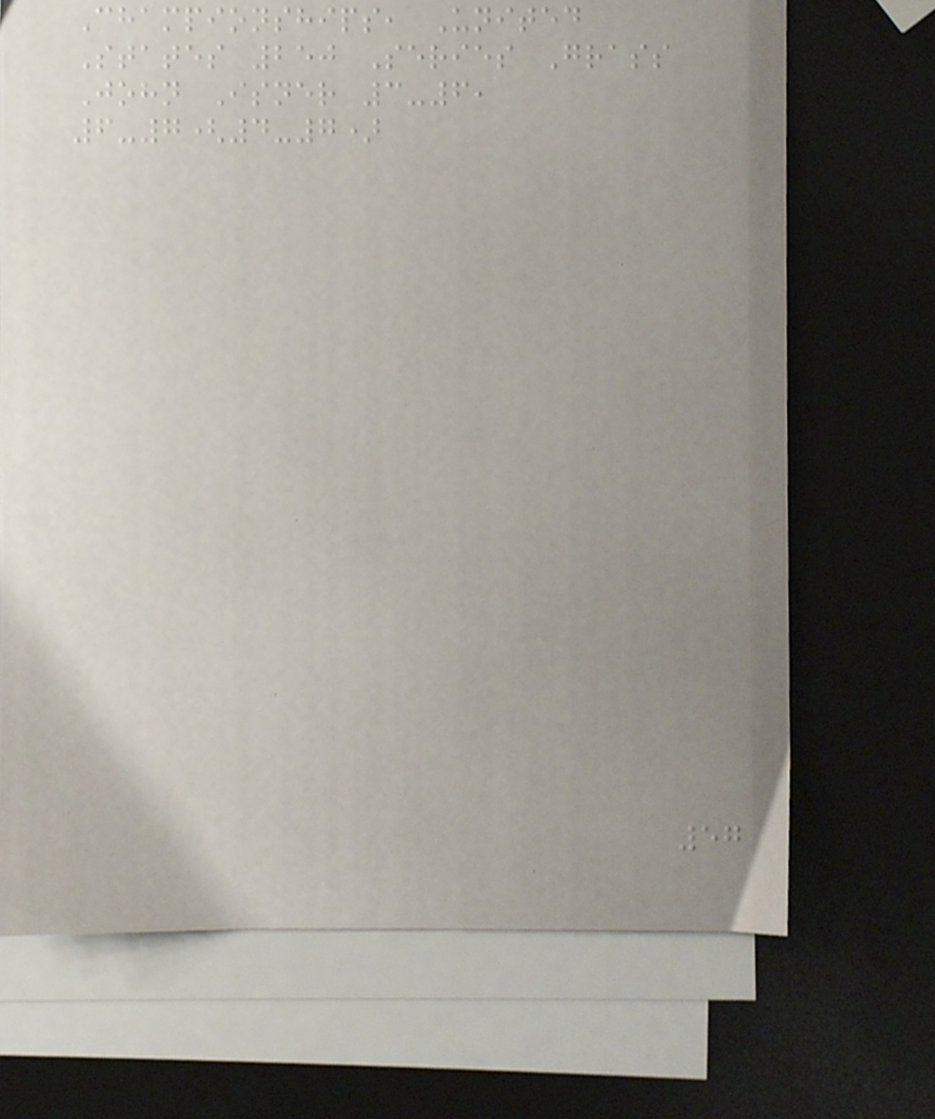Championships, United
States 250 Series Grass
John Isner 3-6,
6-7(4-7)
57
